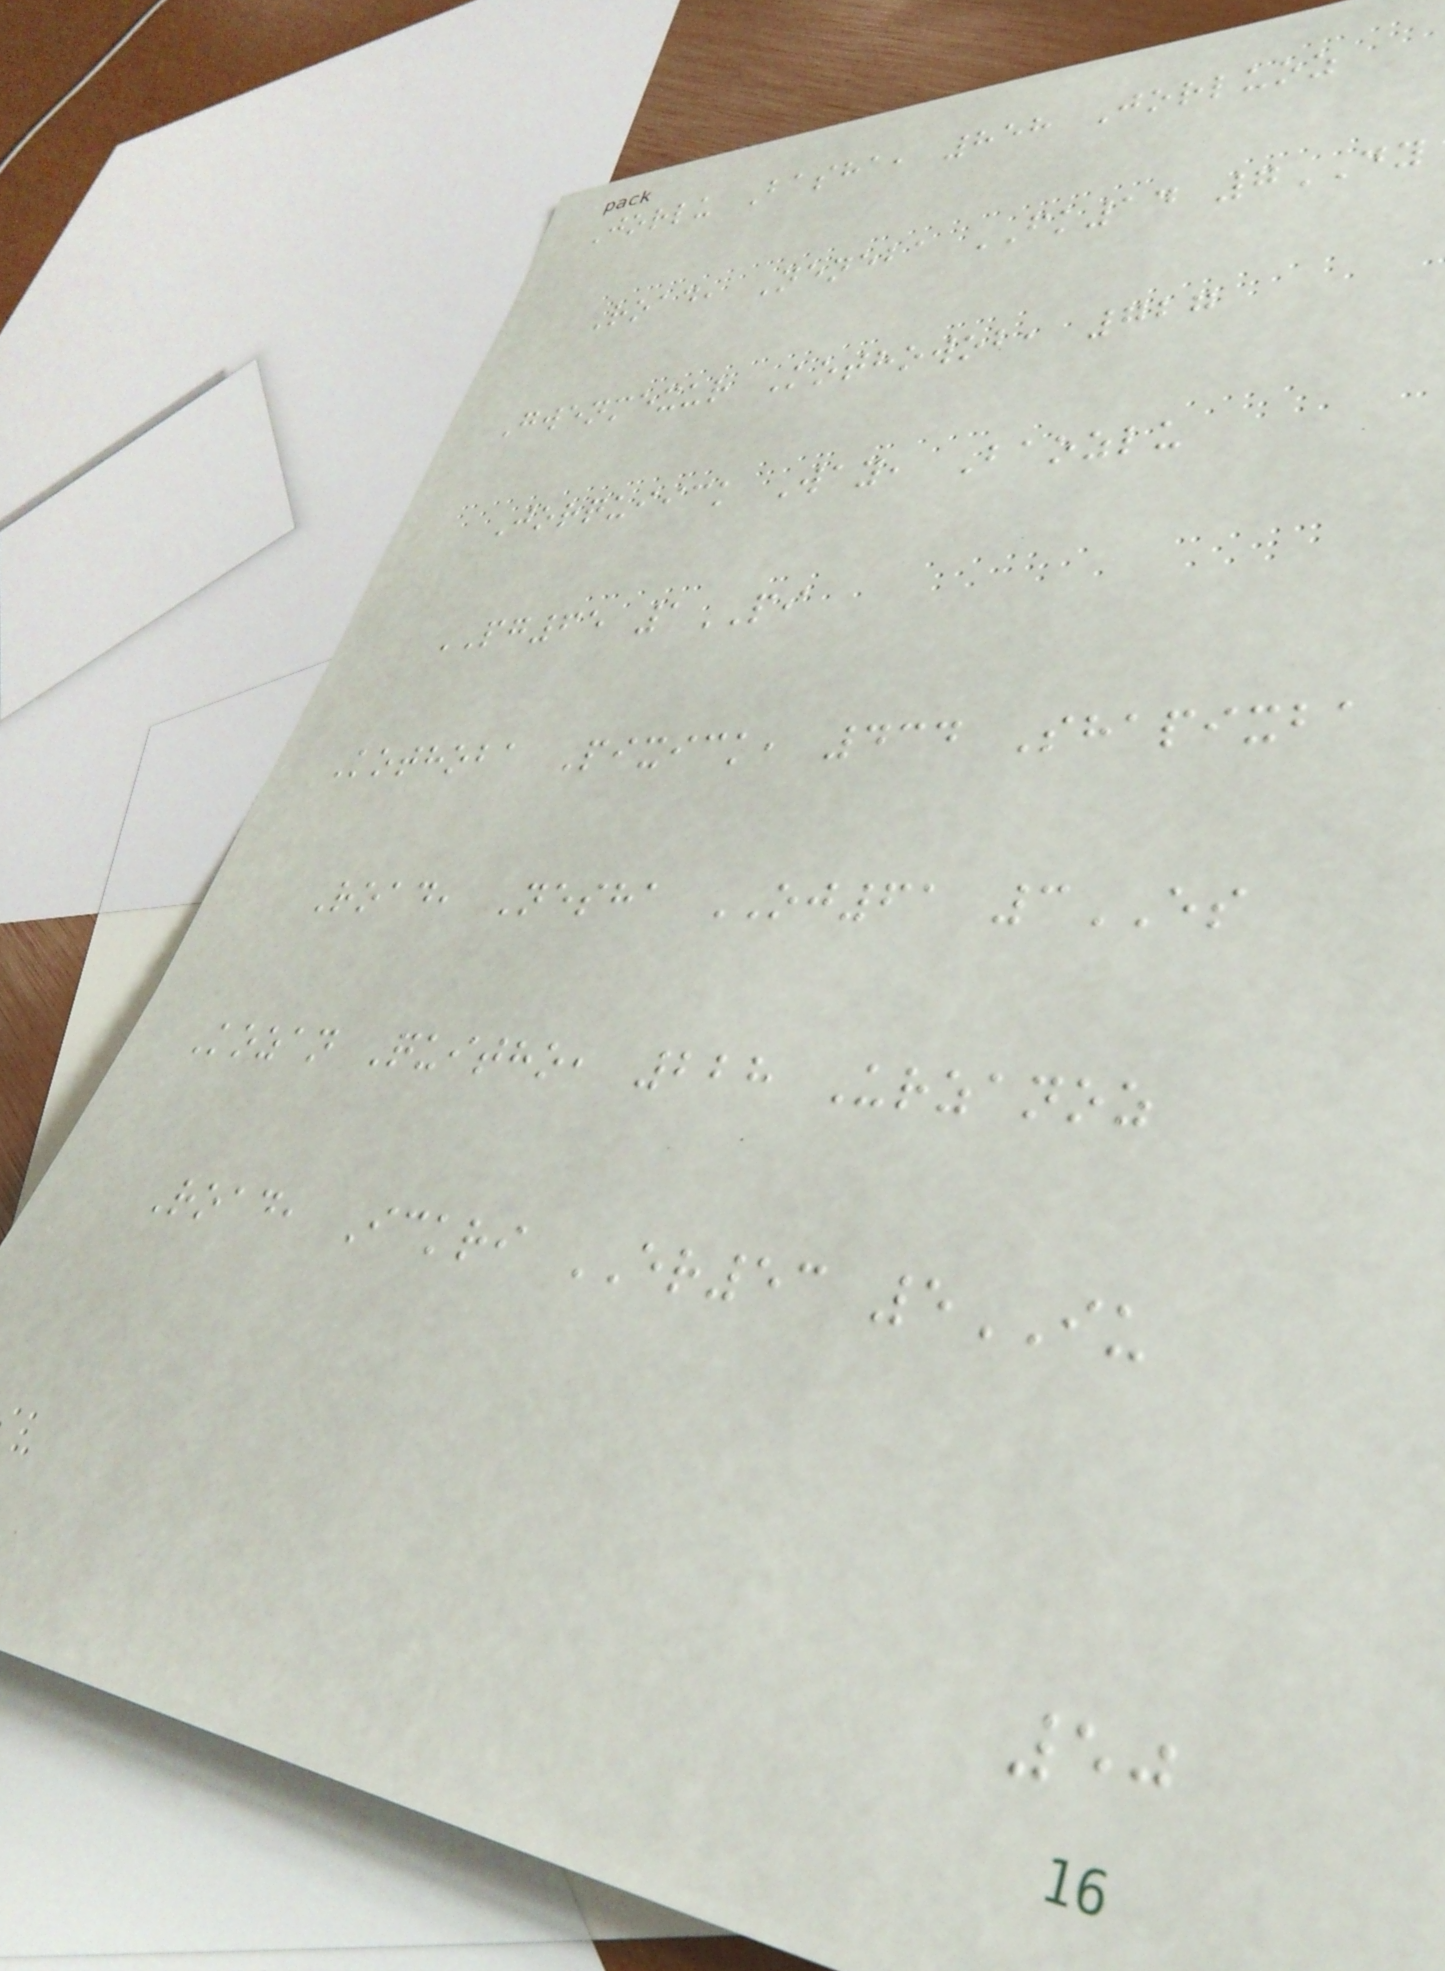Jorlu Basha, 858 Jorluoz
Road, Neneba FK14 7DY
Gwenmexur Kothowob, 727
Jorquiick Way, Baozlu
PG65 1PI
Kothoba Pixick, 434 Shapixba
Road, Nesha OJ61 3ES
Kozan Quitho, 228 Urzanoz
Road, Ickri ER53 5IU
50
